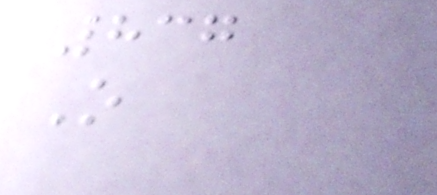837
O
